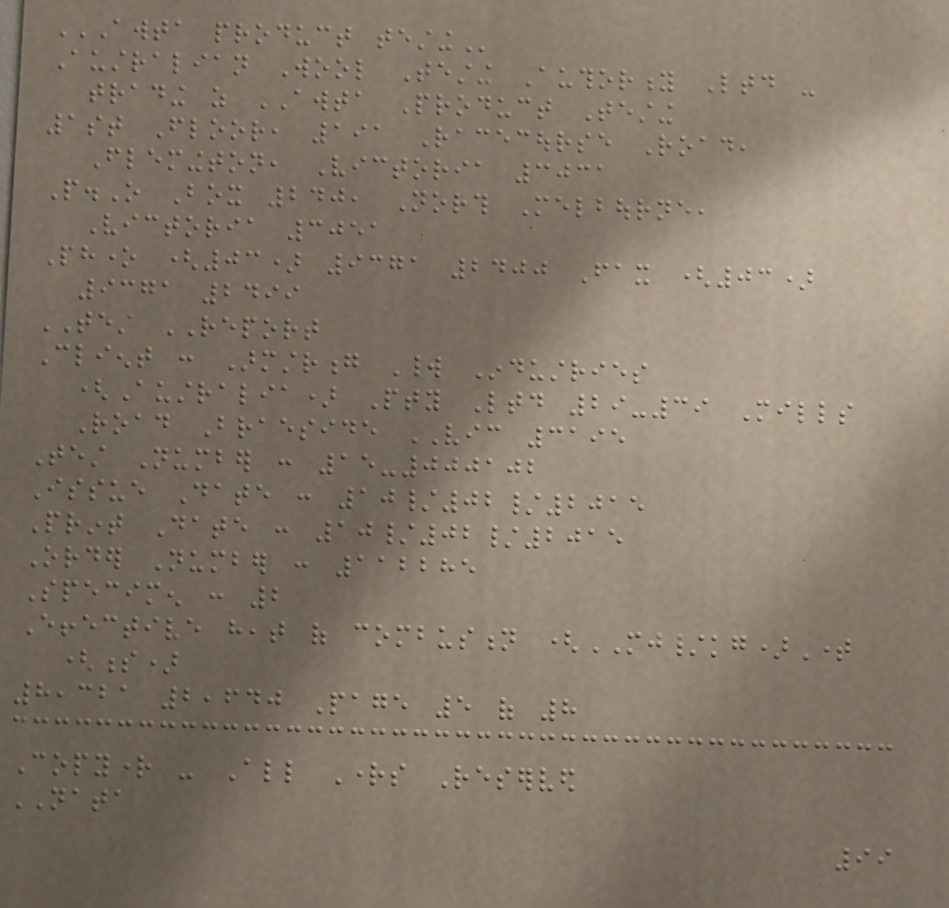AWTA PRODUCT TESTING
Australian Wool Testing Authority Ltd -
trading as AWTA Product Testing
1st Floor, 191 Racecourse Road,
Flemington, Victoria 3031
P.O Box 240, North Melbourne,
Victoria 3051
Phone (03) 9371 2400 Fax (03)
9371 2499
TEST REPORT
Client : Armstrong World Industries
(Australia) Pty Ltd 29-39 Mills
Road Braeside VIC 3195
Test Number : 15-000102
Issue Date : 10/02/2015
Print Date : 10/02/2015
Order Number : 112285
Specimen : 2
Effective heat of combustion (MJ/kg)Time
(s)
8,321 2,640 Page 5 of 8
Copyright - All Rights Reserved
NATA
99
